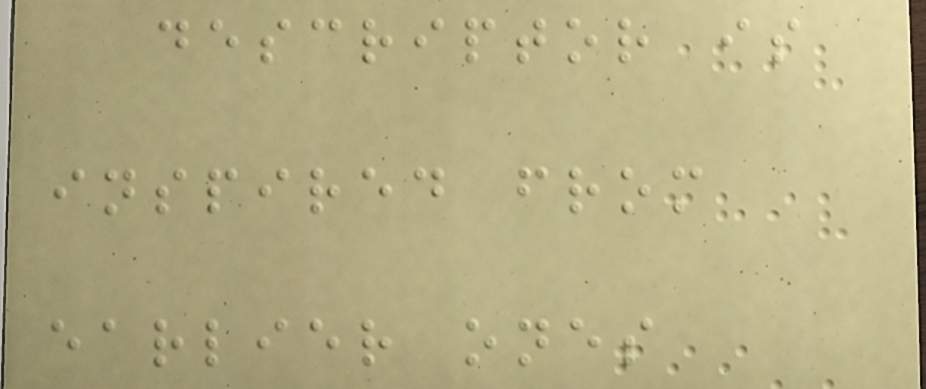descriptor is
inspired from
earlier ones
